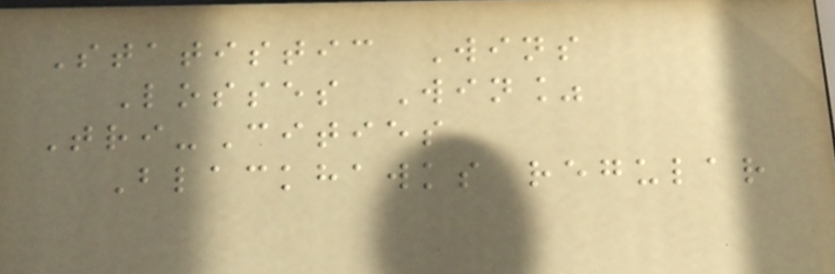Statistic Wins
Losses Win%
Tri-Cities
Blackhawks regular
